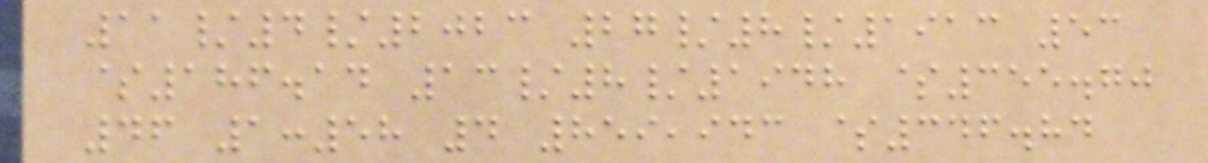11/4/2023 27/8/1913 53
$186.14 13/8/1948 $355.70
46 1:58 4 859,943 $346.84
